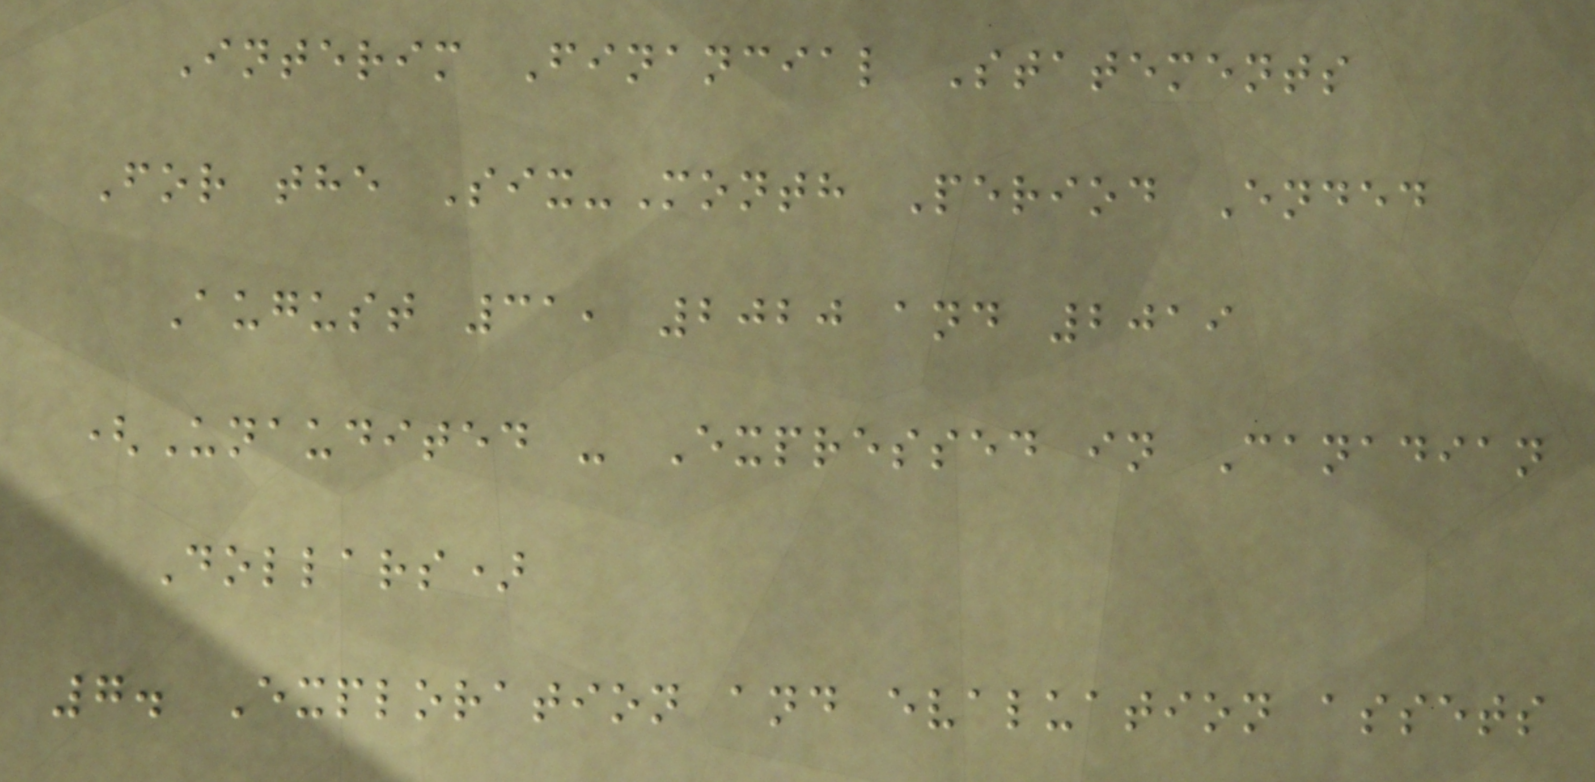Interim Financial Statements
For the Six-Month Period Ended
August 31, 2020 and 2019
(Unaudited - Expressed in Canadian
Dollars)
7. Exploration and evaluation assets
